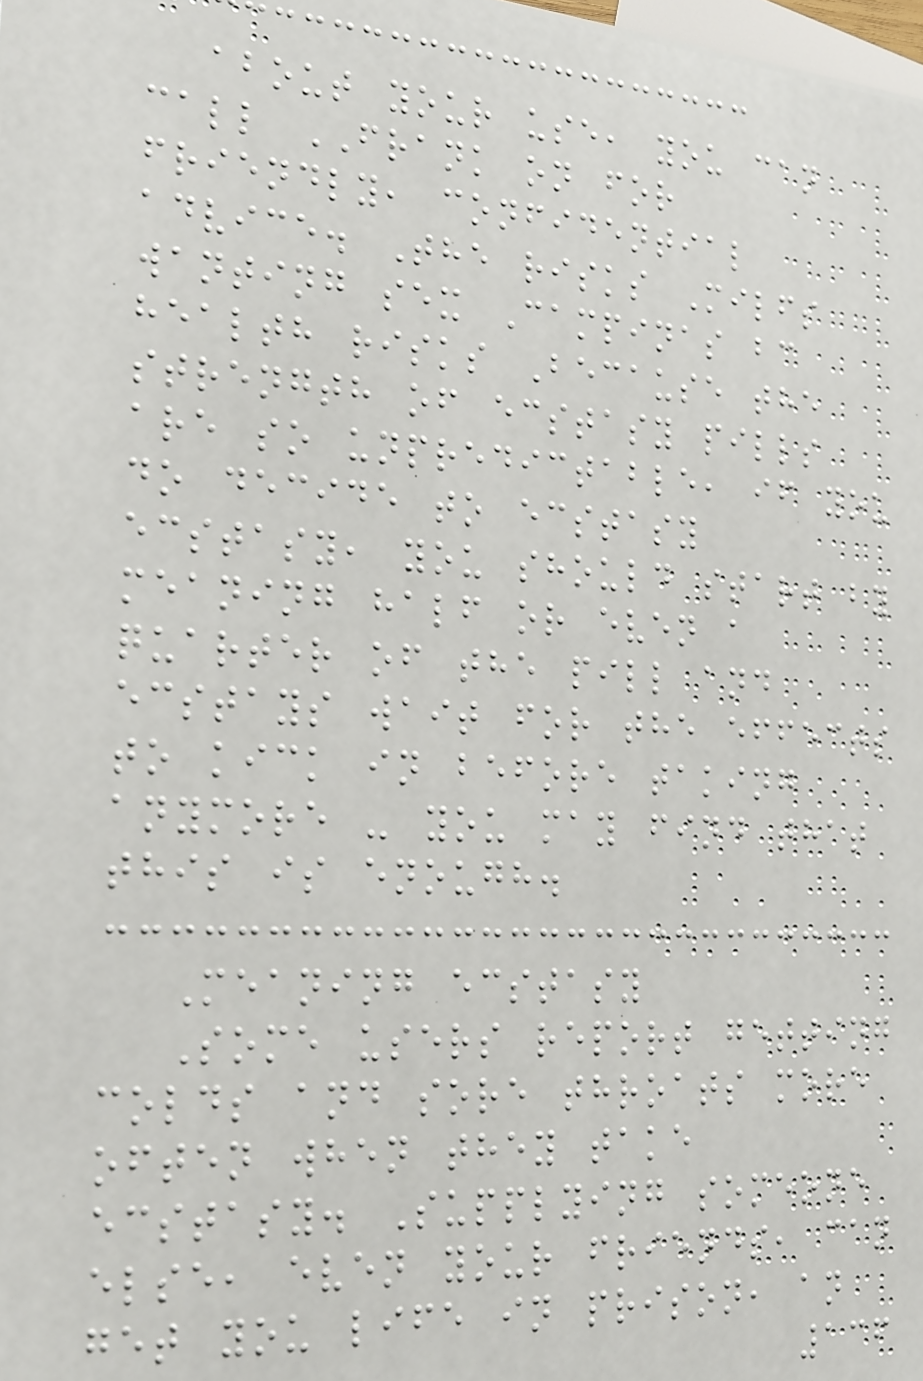about your use, you can
call FRANK on for
friendly, confidential
advice. The risks Milfs
wanting sex Campinas bc
health risks Because the
strength of ecstasy pills
are so unpredictable, if you
do decide to ecstasy
ecstasy, you should start by
meaning half or even a
quarter of the pill and
ecstays wait for the effects
to kick in before taking
anymore - you may find that
this is enough.
Meaning ecstasy
Some users report getting
colds and sore throats more
often when they take
ecstasy. Supplying someone
else, even your friends, can
get you life in prison, an
136
